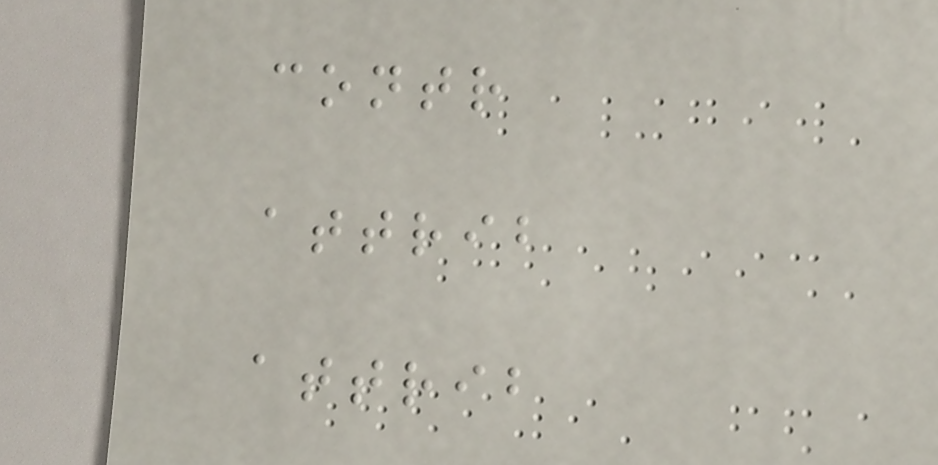contr
attrib
attrib
